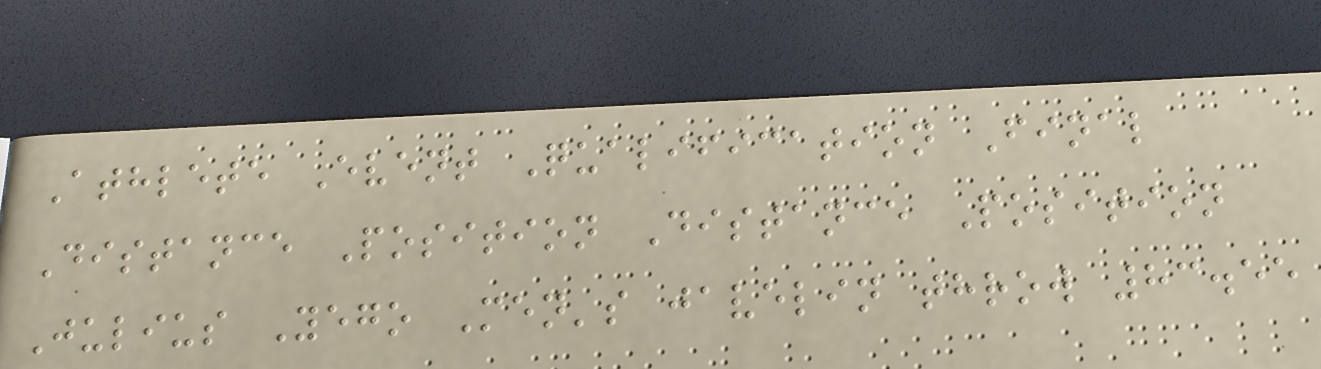Athlete Event Qualification Final
Distance Position Distance Position
Julius Yego Men's javelin throw 83.55
